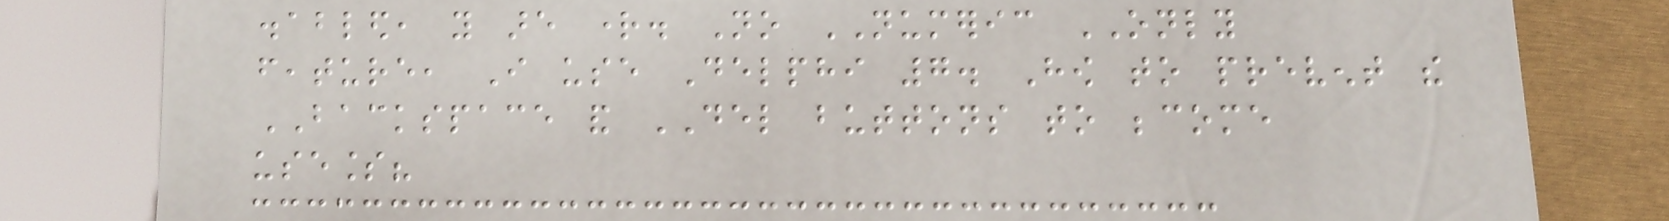disabled, you are right. No NUMERIC ONLY
feature, I use Delphi 7. How to prevent the
BACKSPACE and DEL buttons to become
useless?
